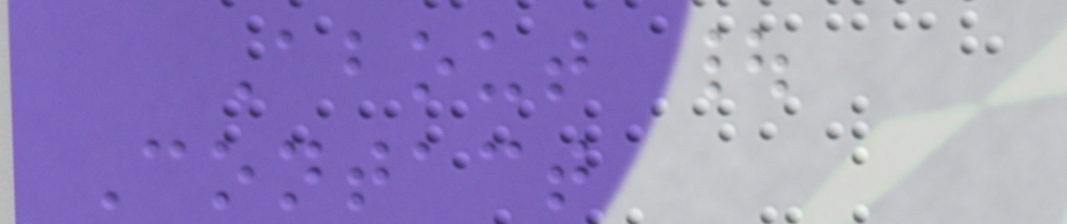About |
Contact
